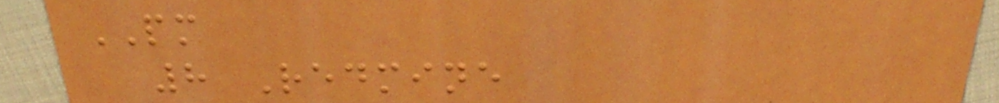PM
8 Redmine
